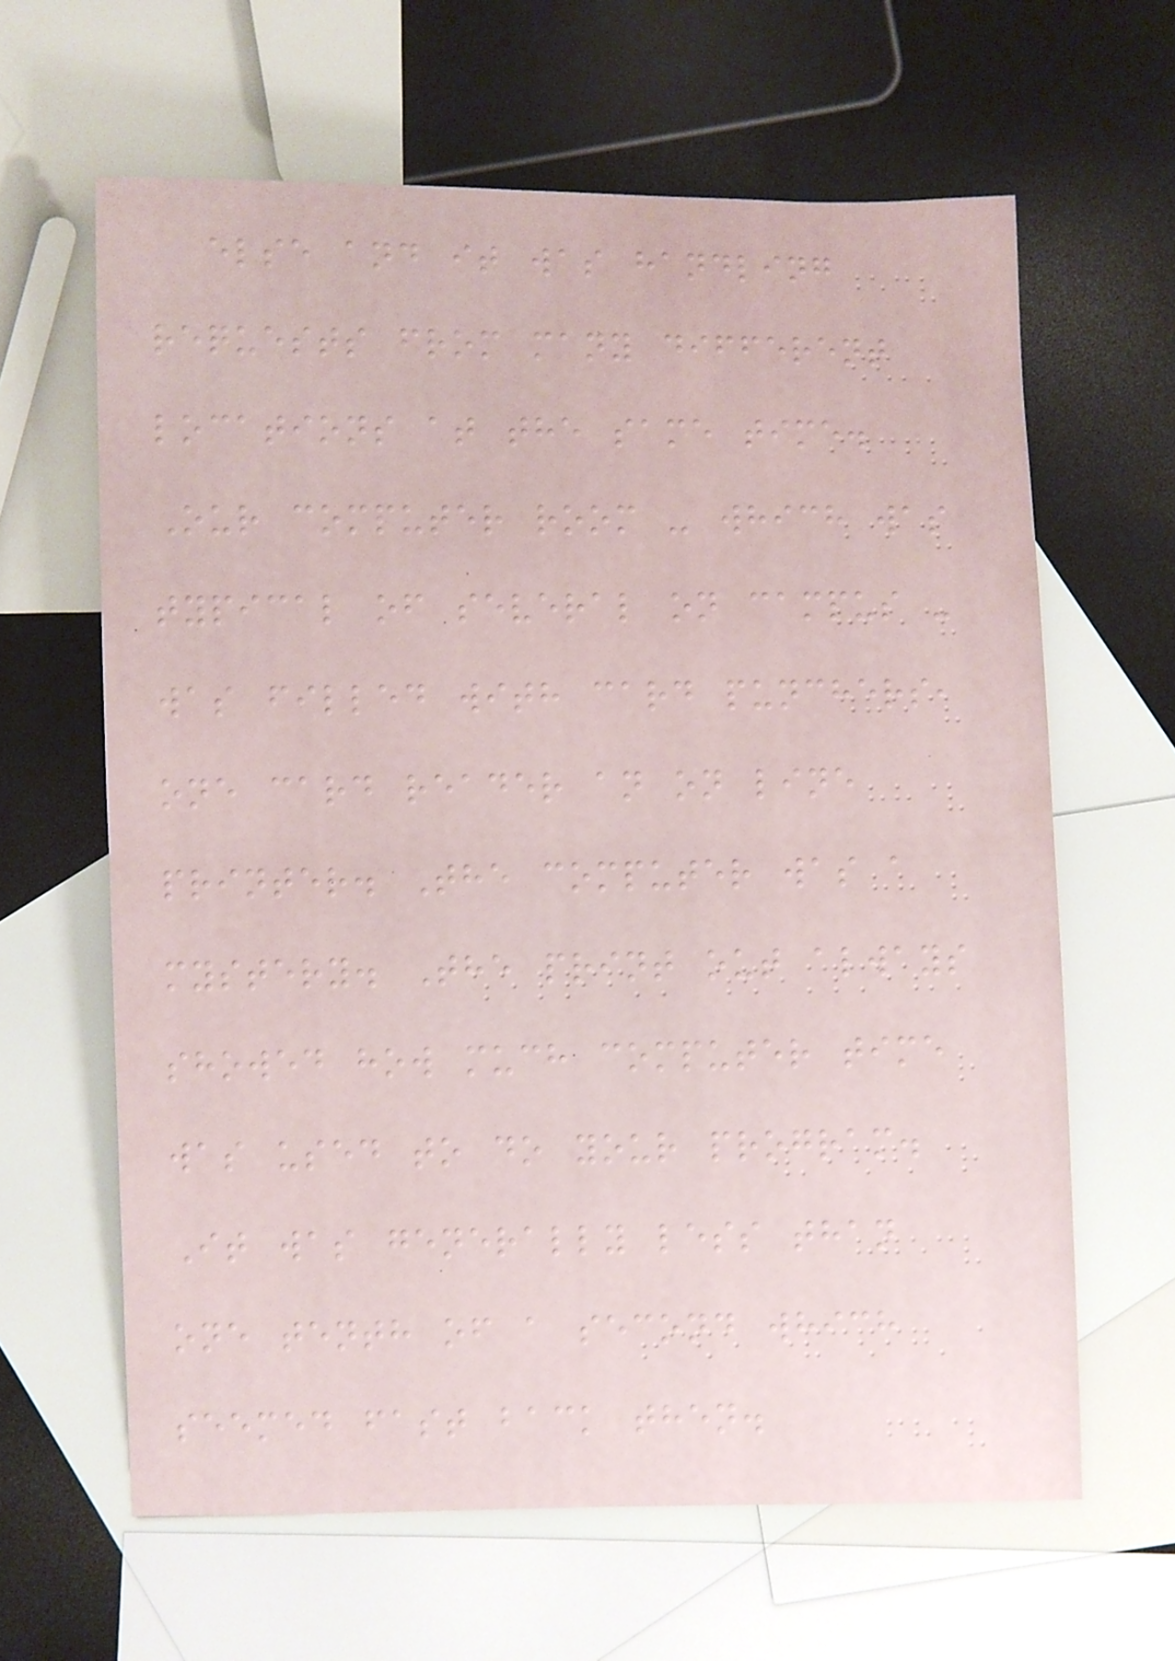else and it was handling
requests from many different
locations at the same time.
Our computer room - which was
typical of several on campus -
was filled with card punchers,
one card reader an on line
printer. The computer was a
mystery. The print out always
showed how much computer time
was used to do your program.
It was generally less than
one tenth of a second which
seemed fast back then.
